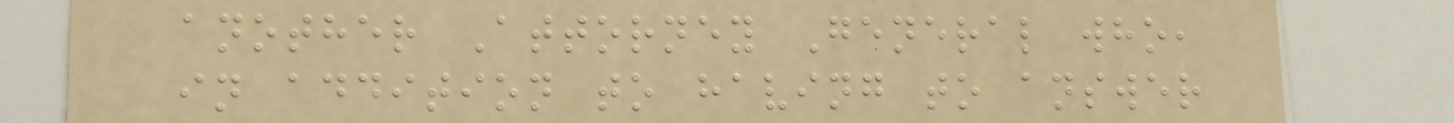another Attorney General who,
in addition to having to answer
